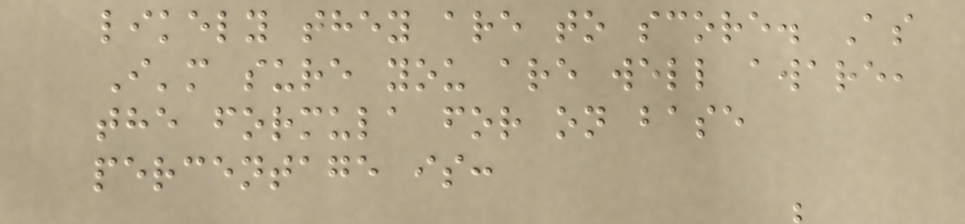likely they are to score. As
I'm sure you are well aware,
the formula for on base
percentage is:
